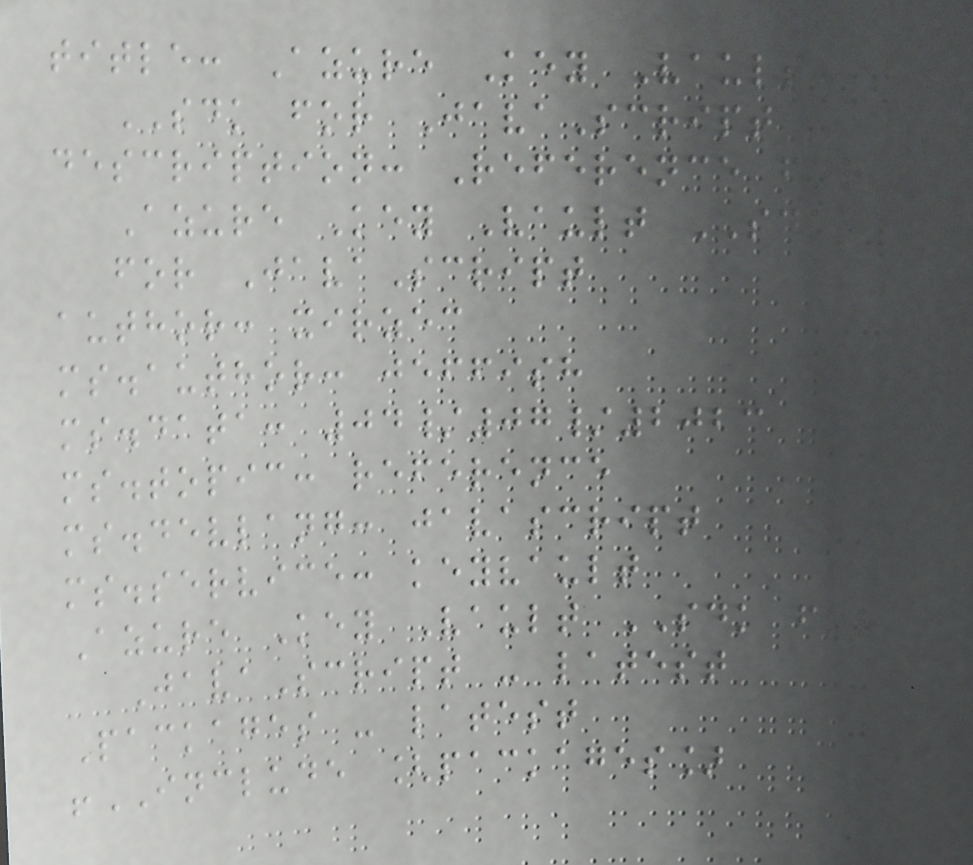title: Azure Key Vault
SDK for JavaScript
description: Reference for
Azure Key Vault SDK
for JavaScript
author: xirzec
ms.author: jeffish
ms.data: 04/07/2023
ms.topic: reference
ms.devlang: javascript
ms.service: keyvault
Azure Key Vault SDK for
JavaScript - latest
Packages - latest
!INCLUDE [packages]
